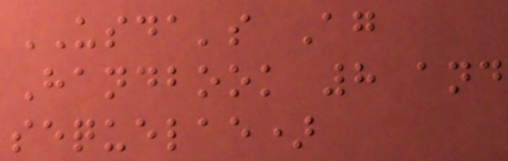USDA's Ag
Handbook 8 and
sequelae)
